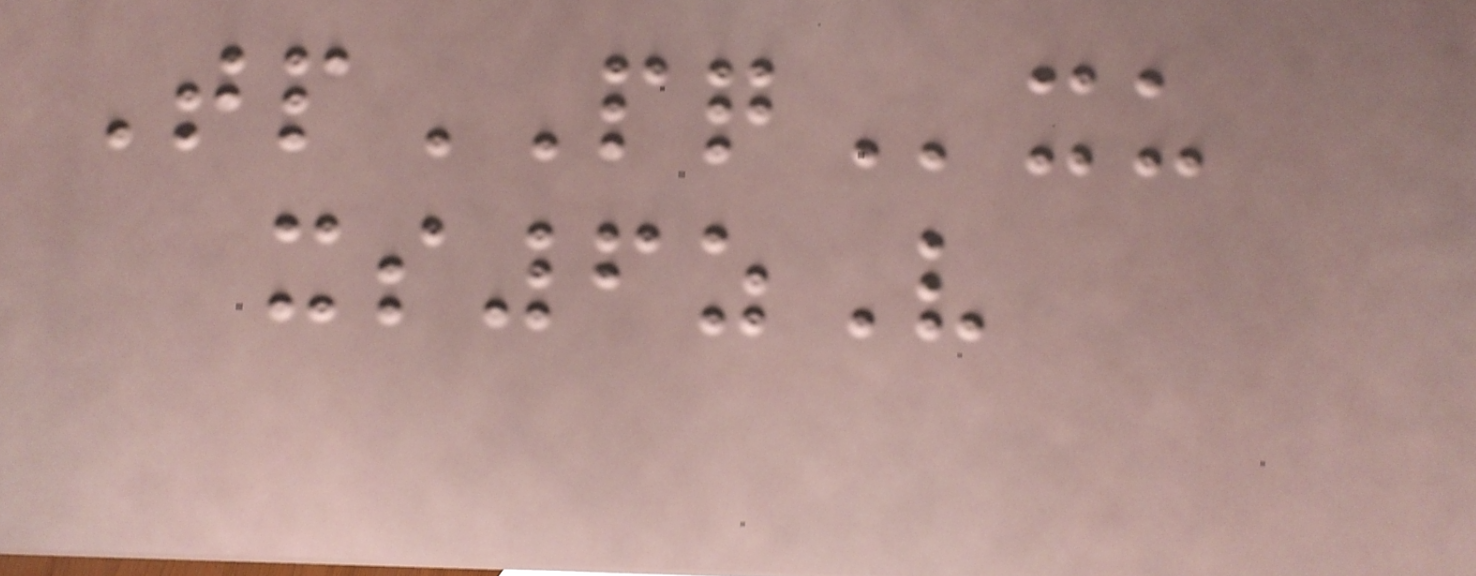TpPQxu
xs6zV
